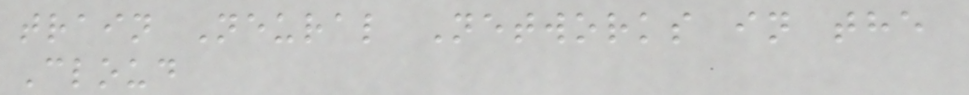train Neural Networks in the
Cloud
